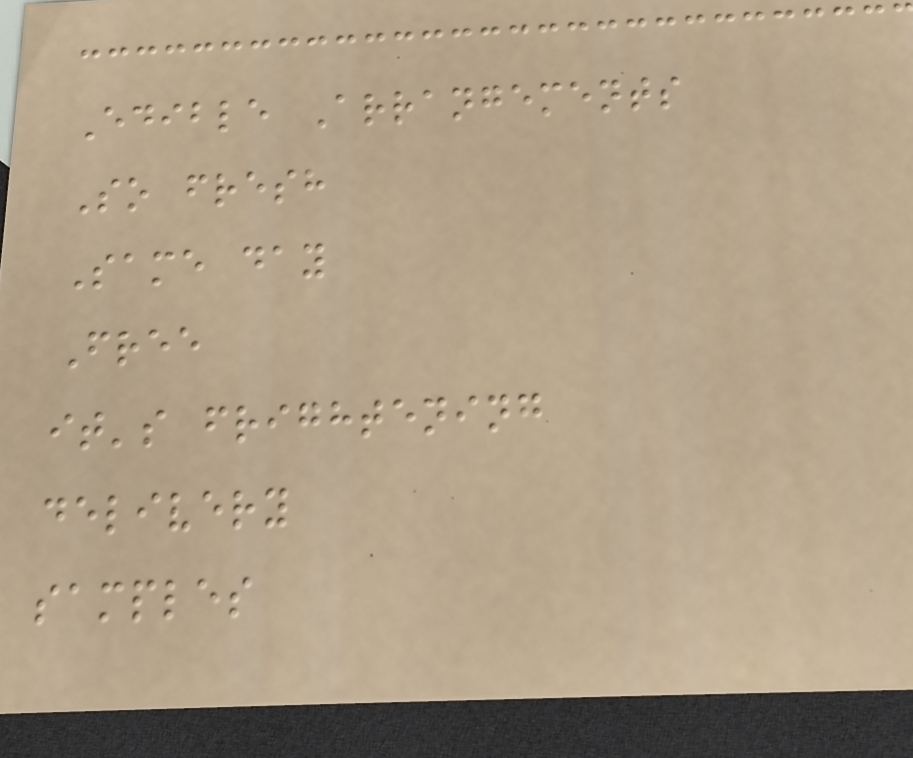Edible Arrangements
So fresh
Same day
Free
it's frightening
delivery
samples
